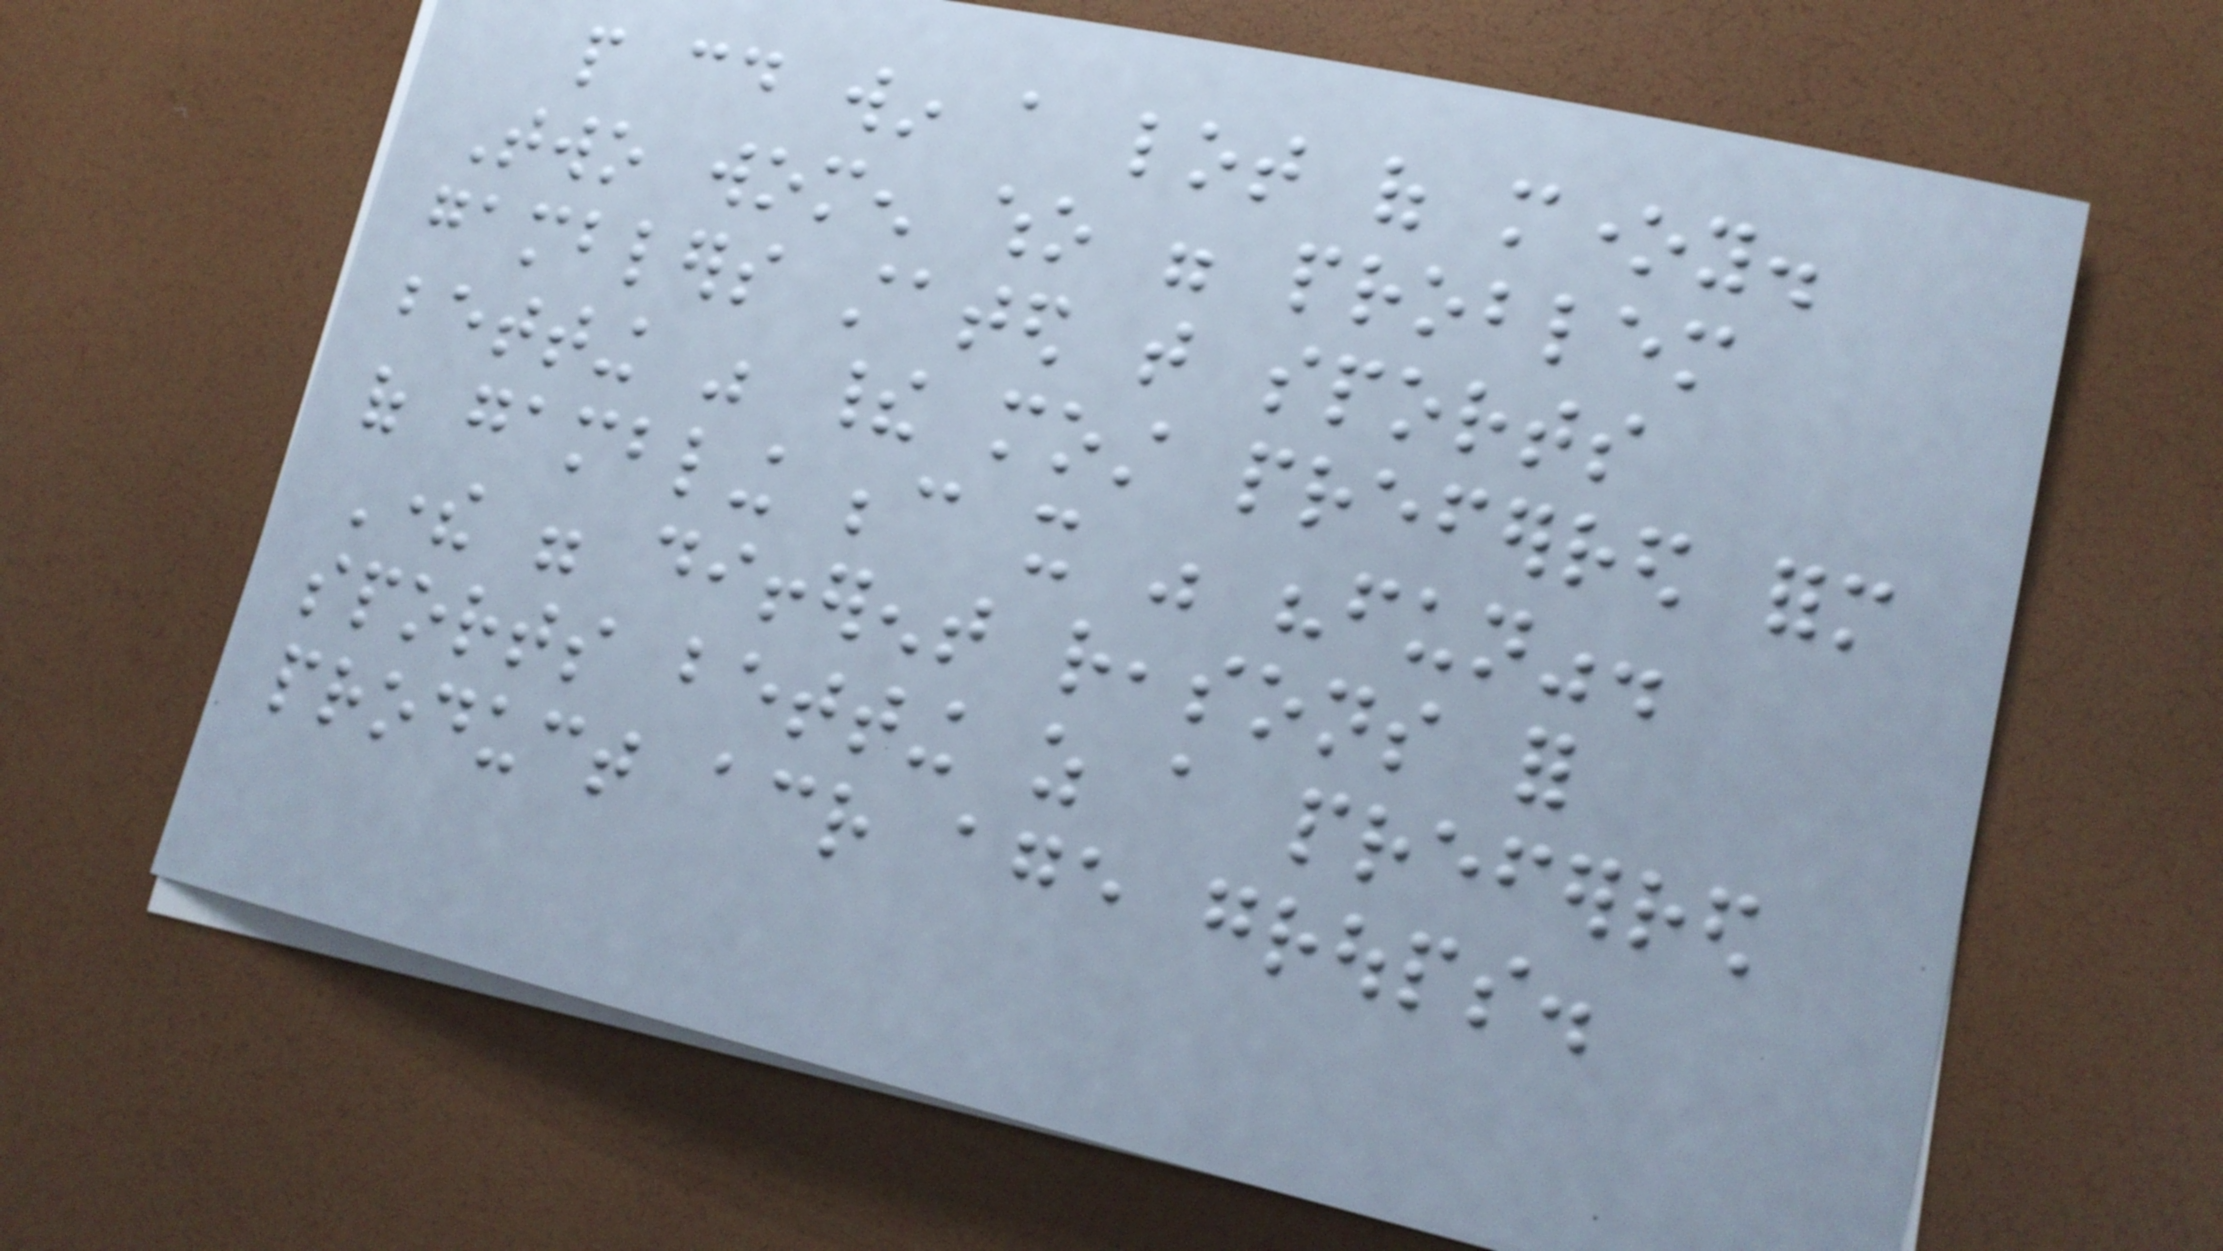people could win a lot of money.
Two women who were problem
gamblers stated that sports
betting was their most preferred form
of gambling because it was "fun".
There were different reasons for
sports betting as a preferred
product across age groups.
